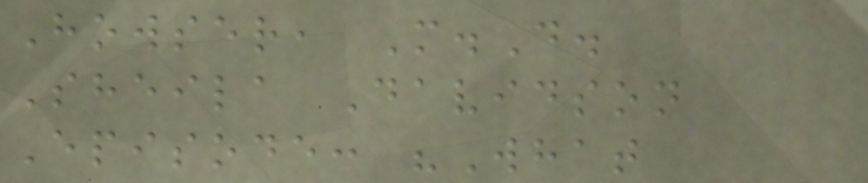Howser, M.D.
Sheila Davidson
Episode: "What
